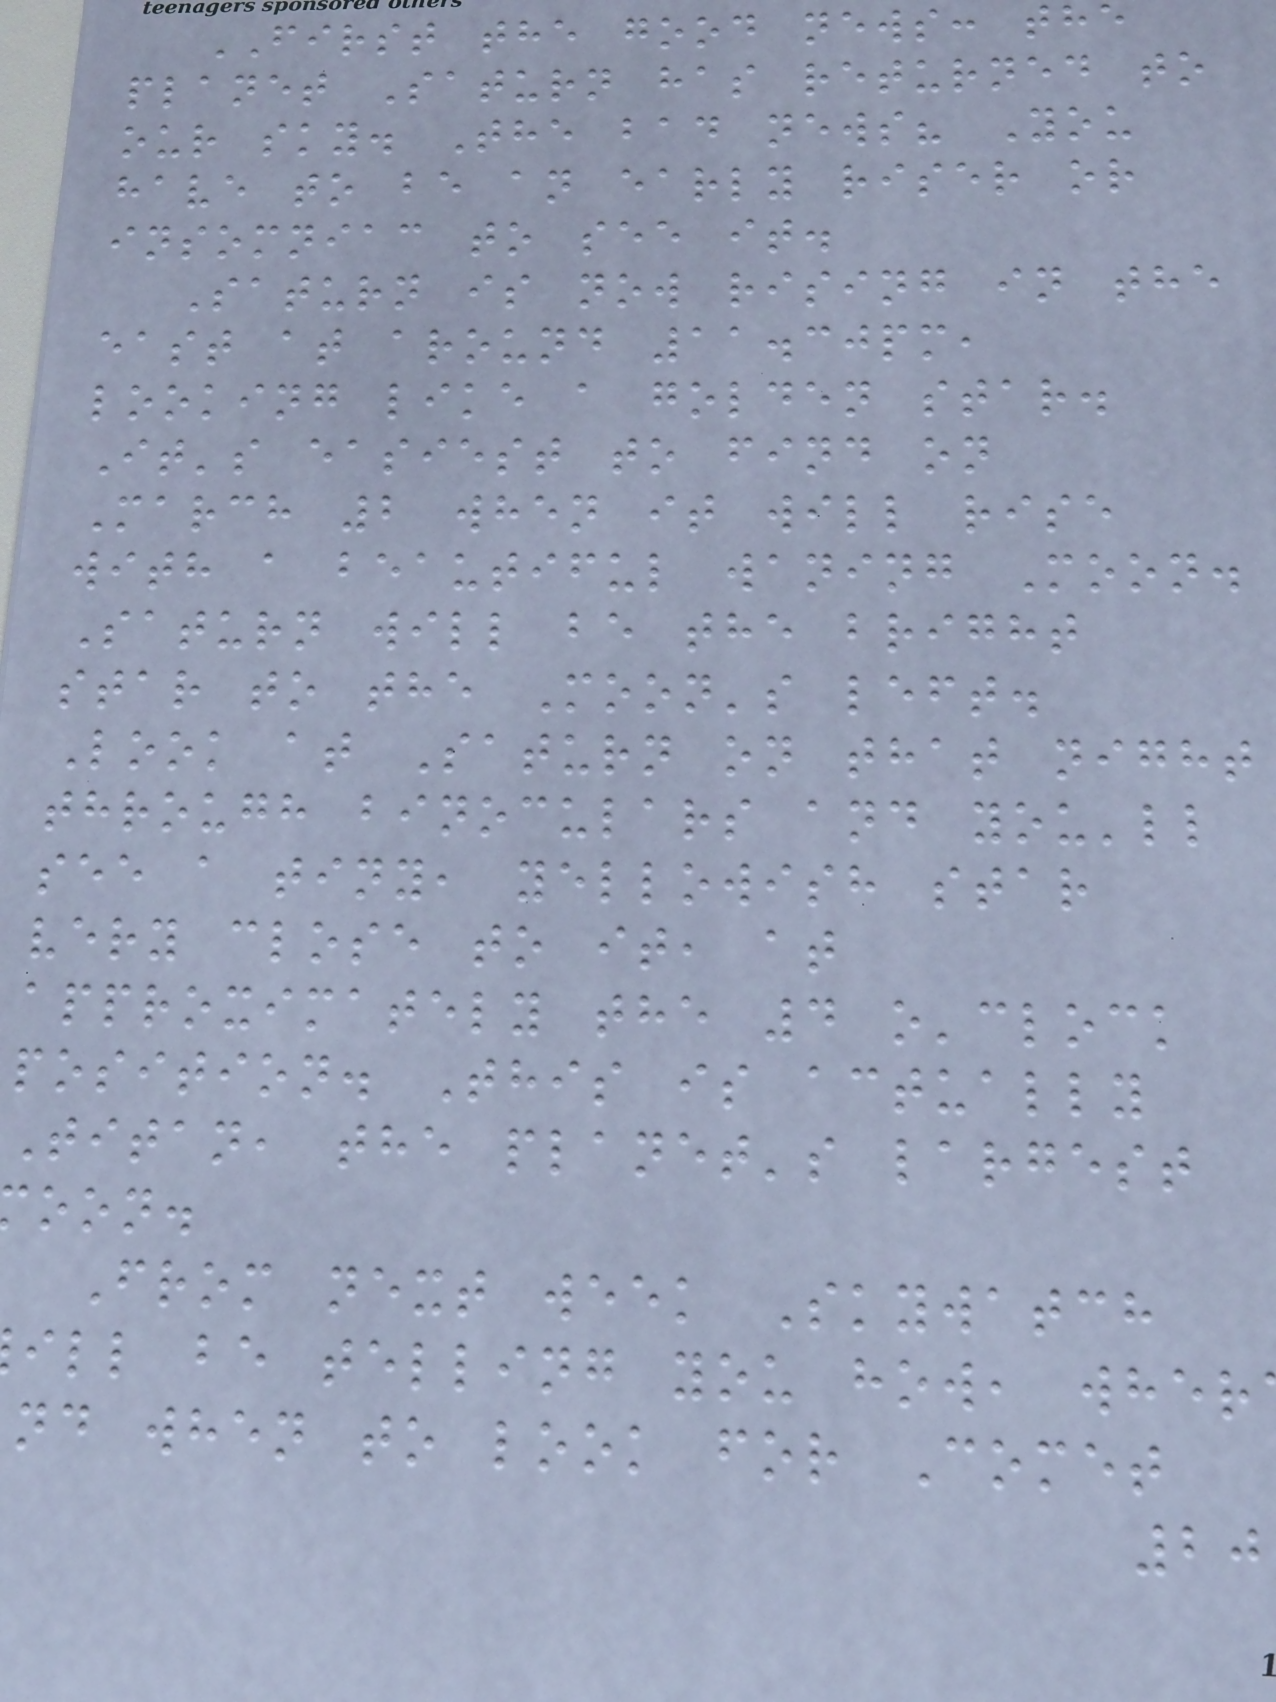FIRST the good news: the
planet Saturn has returned to
our sky. The bad news? You
have to be an early riser or
insomniac to see it.
Saturn is now rising in the
east at around 11.30pm,
looking like a golden star.
It's easiest to find on
March 2 when it will rise
with a beautiful waning Moon.
Saturn will be the bright
star to the Moon's left.
Look at Saturn on that night
through binoculars and you'll
see a tiny, yellowish star
very close to it, at
approximately the 4 o'clock
position. This is actually
Titan, the planet's largest
oon.
From next week Skywatch
ill be telling you how, wher
nd when to look for Comet
